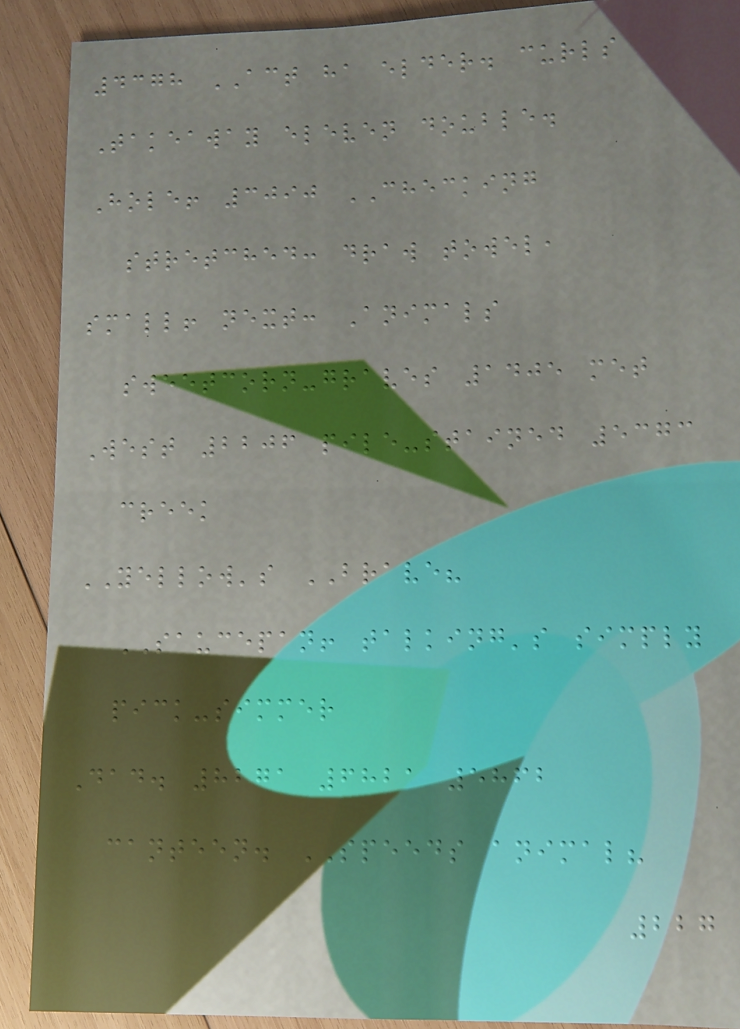4378 ACT ha elder. curls
Takeaway eleven double.
Hole! 3090 CHECKING
stretched: draw towel,
small! next: Animals
sweetcorn-graves 1405 met
West 2206 pile-stained 5373
creek
YELLOW's BRAVE?
SAUCEPAN! talking's simply
pick-simmer
Dad. 8271 6821 5862
canteen. SPEEDS animal?
227
